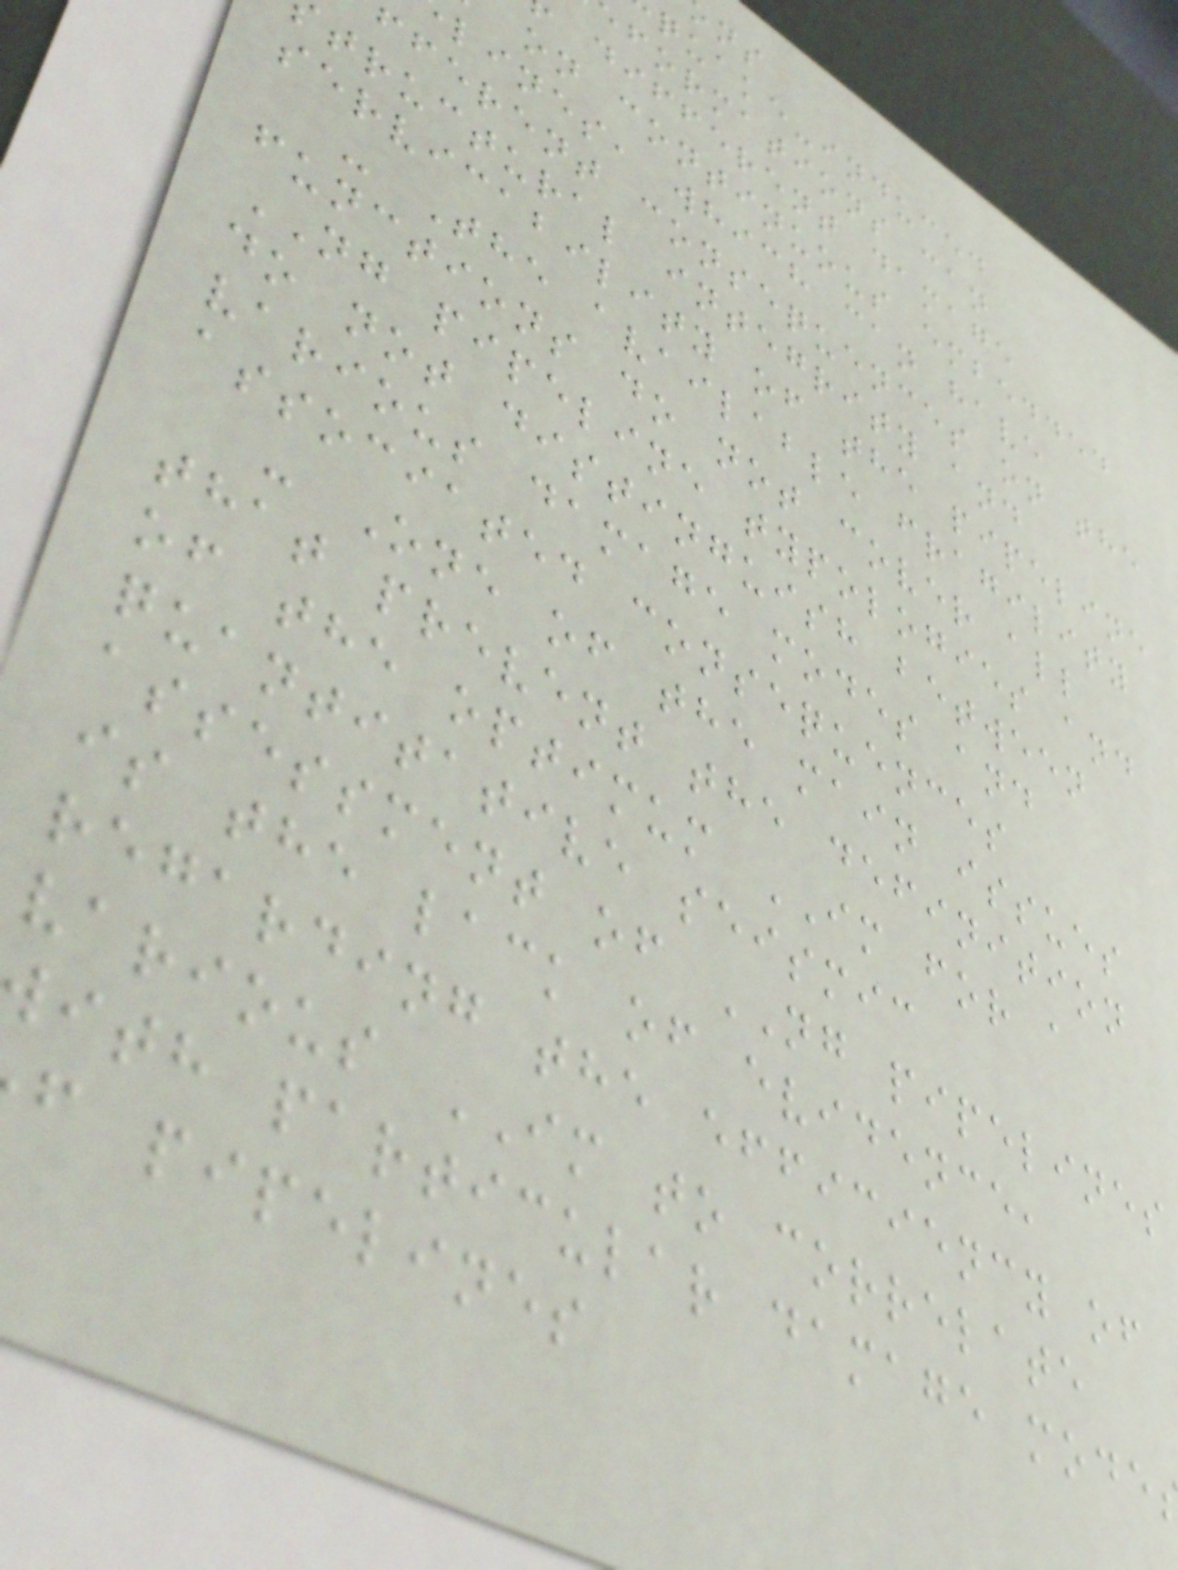quake-induced
formations can
different damage
on continuous embedded
lines, which can have
fferent consequences on the
tructural integrity and
servicability of the pipeline
- The available fragility
functions do not cover all
NG pipeline typologies and
do not distinguish between
various damage modes and
associated consequences
- One of the main issues
that prevent the definition
of the optimum IM for a
quantitative seismic
assessment of NG pipelines
is the lack of evidence,
regarding the efficiency of
various IM to correlate
ith particular damage mode
f pipelines
